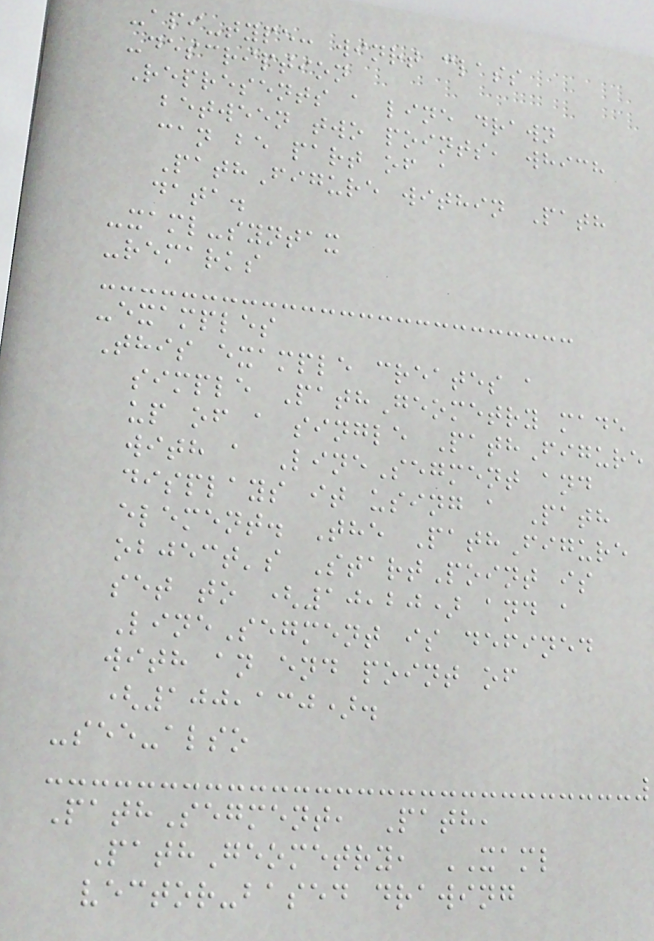-api-type: winrt class
-description
Represents a line drawn
between two points, which
can be part of a
PathFigure within Path
data.
-xaml-syntax
-remarks
-examples
This example creates a
simple PathGeometry made
up of a single PathFigure
with a LineSegment and
displays it using a Path
element. The PathFigure
object's StartPoint is
set to (10,20) and a
LineSegment is defined
with an end point of
(100,130).
-see-also
PathSegment, Path,
PathGeometry, XAML
vector-based drawing
